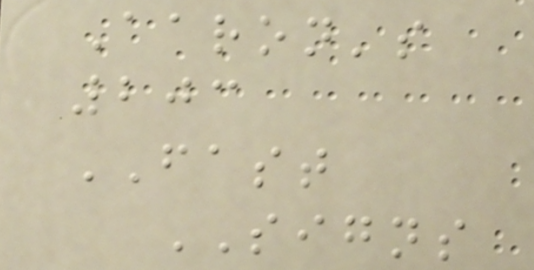Aaron's
203
FAST
SIGNS
